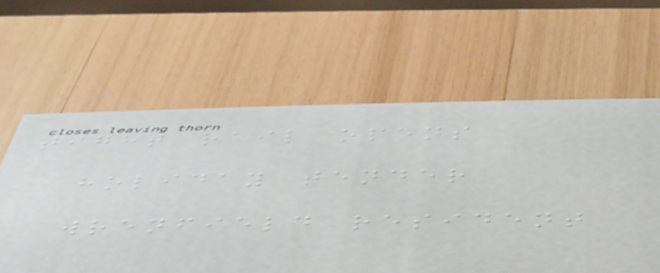tight rail opens
holiday tender
wrenfield resident
